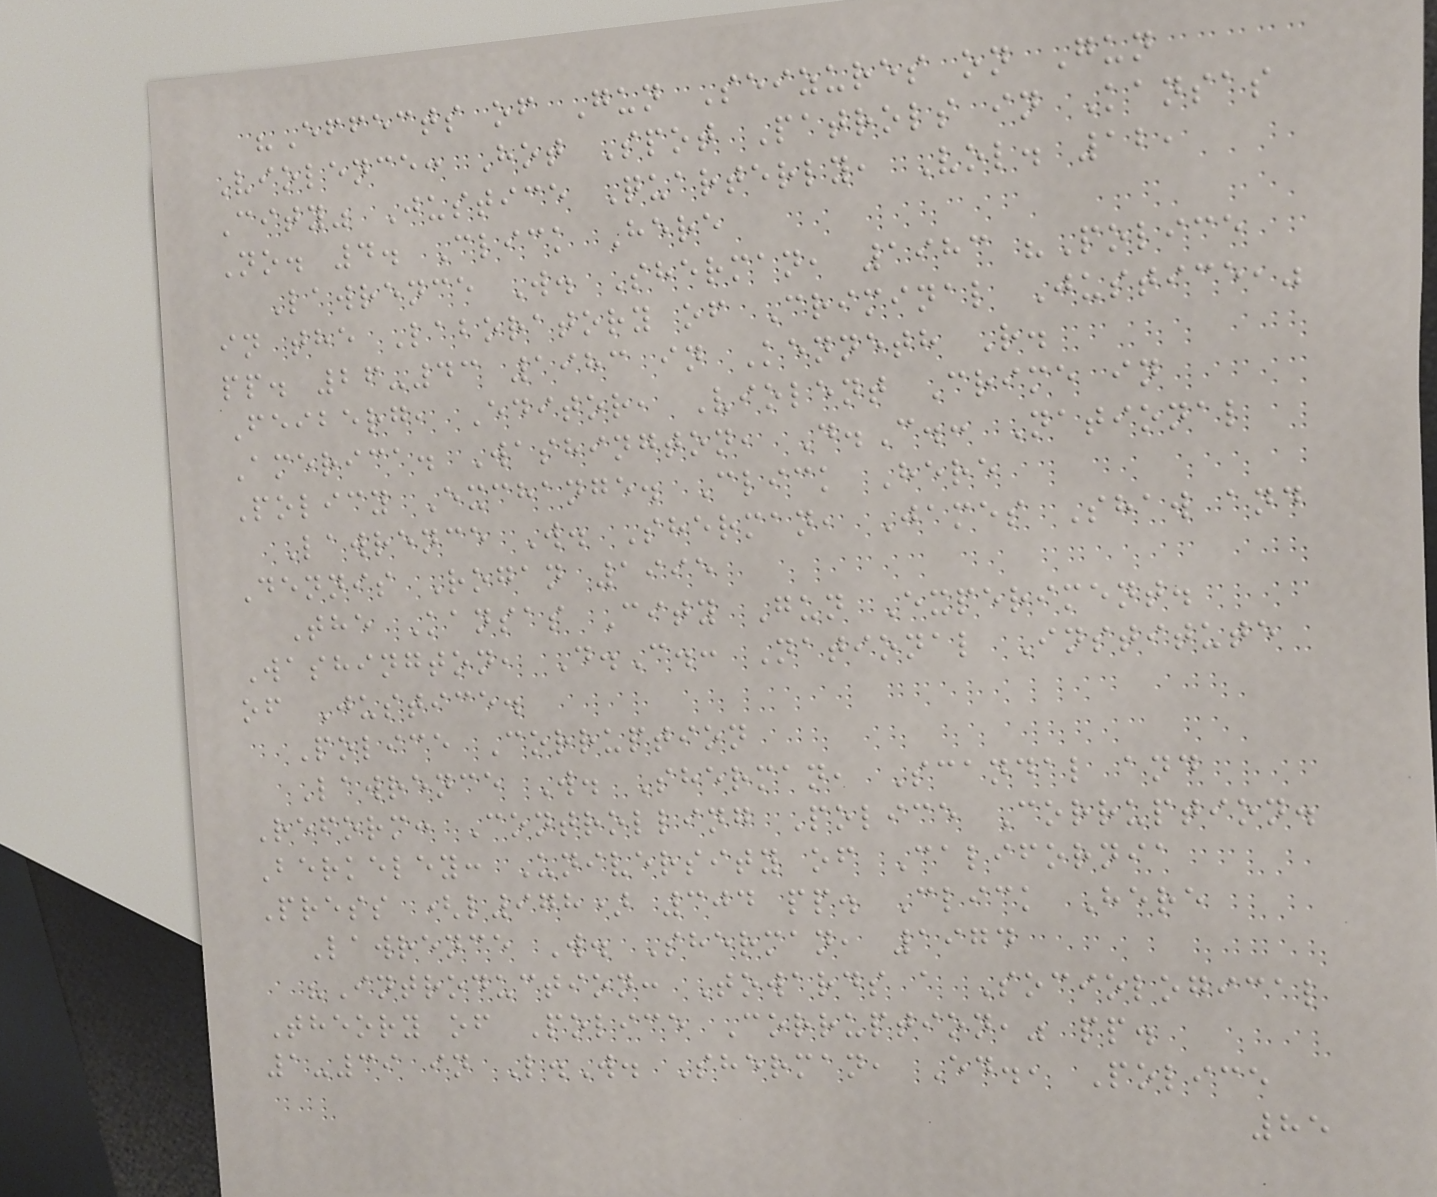"Effects of Gun Seizures on Gun
Violence: Hot Spot Patrols in Kansas
City" Justice Quarterly, Vol. 12,
No. 4. Click Here
Lawrence W. Sherman, 1983 "Police
in the Laboratory of Criminal Justice,"
pp. 26-43 1983 in Kenneth R.
Feiberg, Editor, Violent Crime in
America. Washington, D.C.: National
Policy Exchange. Click Here
Lawrence W. Sherman, James Shaw and
Dennis Rogan 1995
The Kansas City Gun Experiment.
Washington, D.C.: National Institute
of Justice.
Police Corruption
Lawrence W. Sherman, Scandal and
Reform: Controlling Police Corruption.
Berkeley: University of California
Press (l978) 304 pp. Click Here
Lawrence W. Sherman, 1974
"Introduction: Towards a Sociological
Theory of Police Corruption," pp.
1-39 in L.W. Sherman, Ed., Police
85
